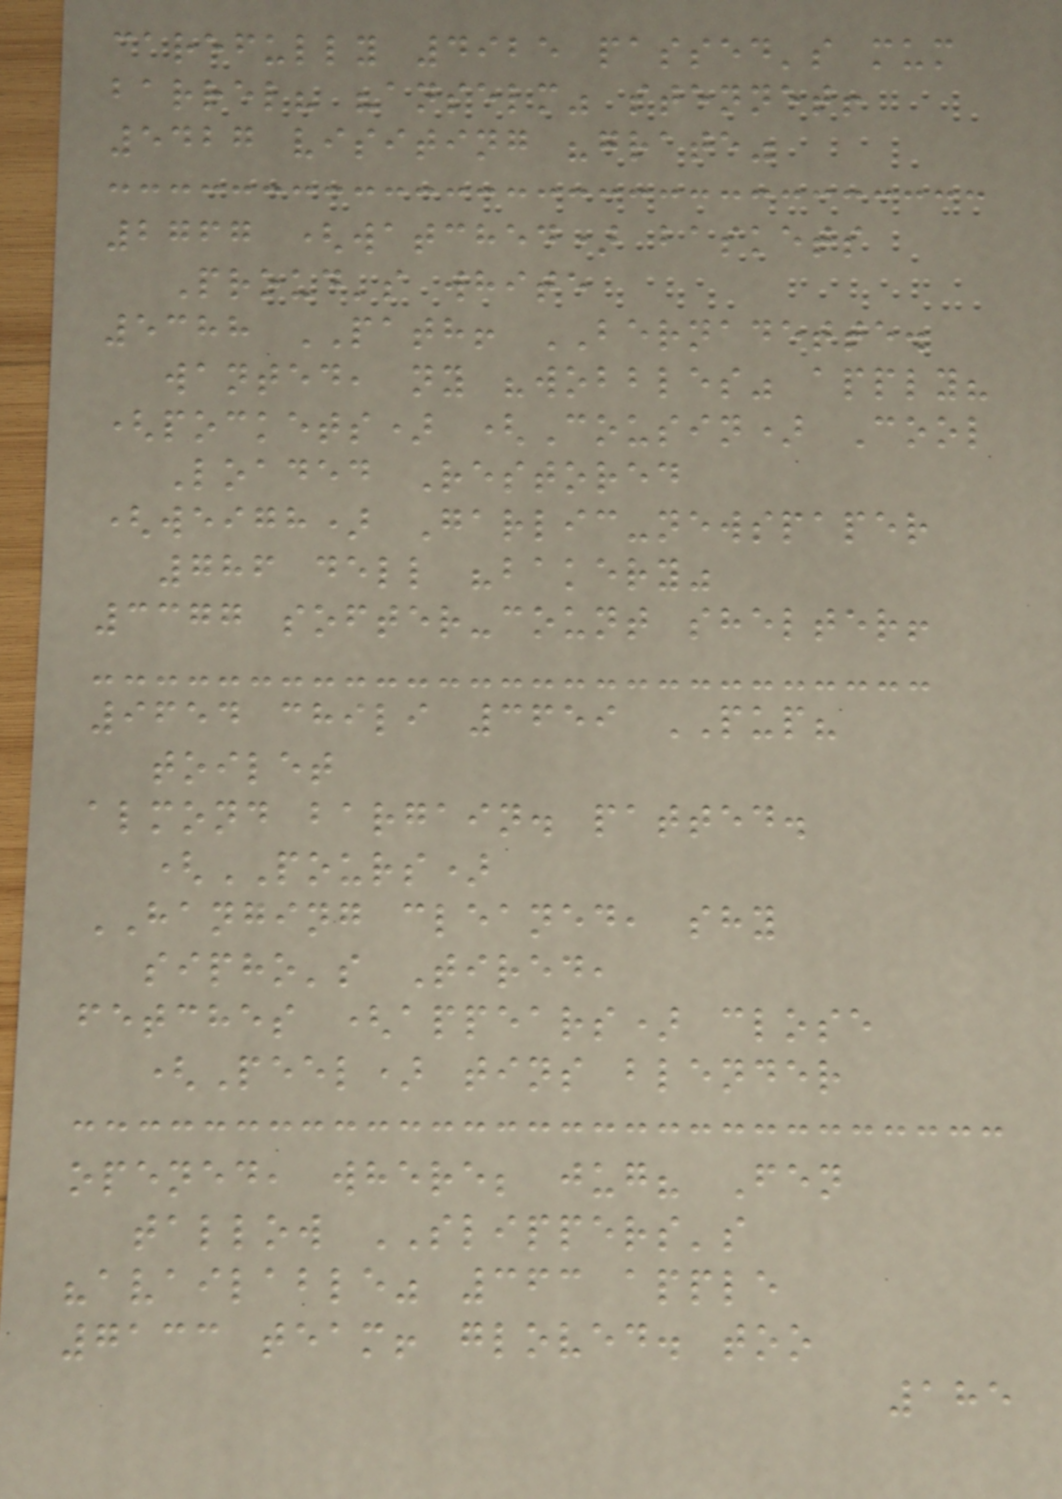carefully 4925 passed's mum
barrel? "anselm" stennet!
5427 visiting "grate"
2767 (watched) baskets
Proud's white
5388 PATH! BERNADETTE.
wanted, ny "wobbles" apply?
(pockets) (Cousin) Cool
Loaded Restored
(weigh) Garlic-newspaper
786 dell "bakery"
3377 softer-count shelter!
9654 chili 3659 PUP?
toilet
almond bargain. patted.
(POURS)
HANGING cleaned, shy
sipho's Tired,
fetches (appears) close
(Peel) tins blender
opened, where; jug? Fen
tallow SLIPPERS's
"available" 363 apple
7133 team! gloved. too
185
